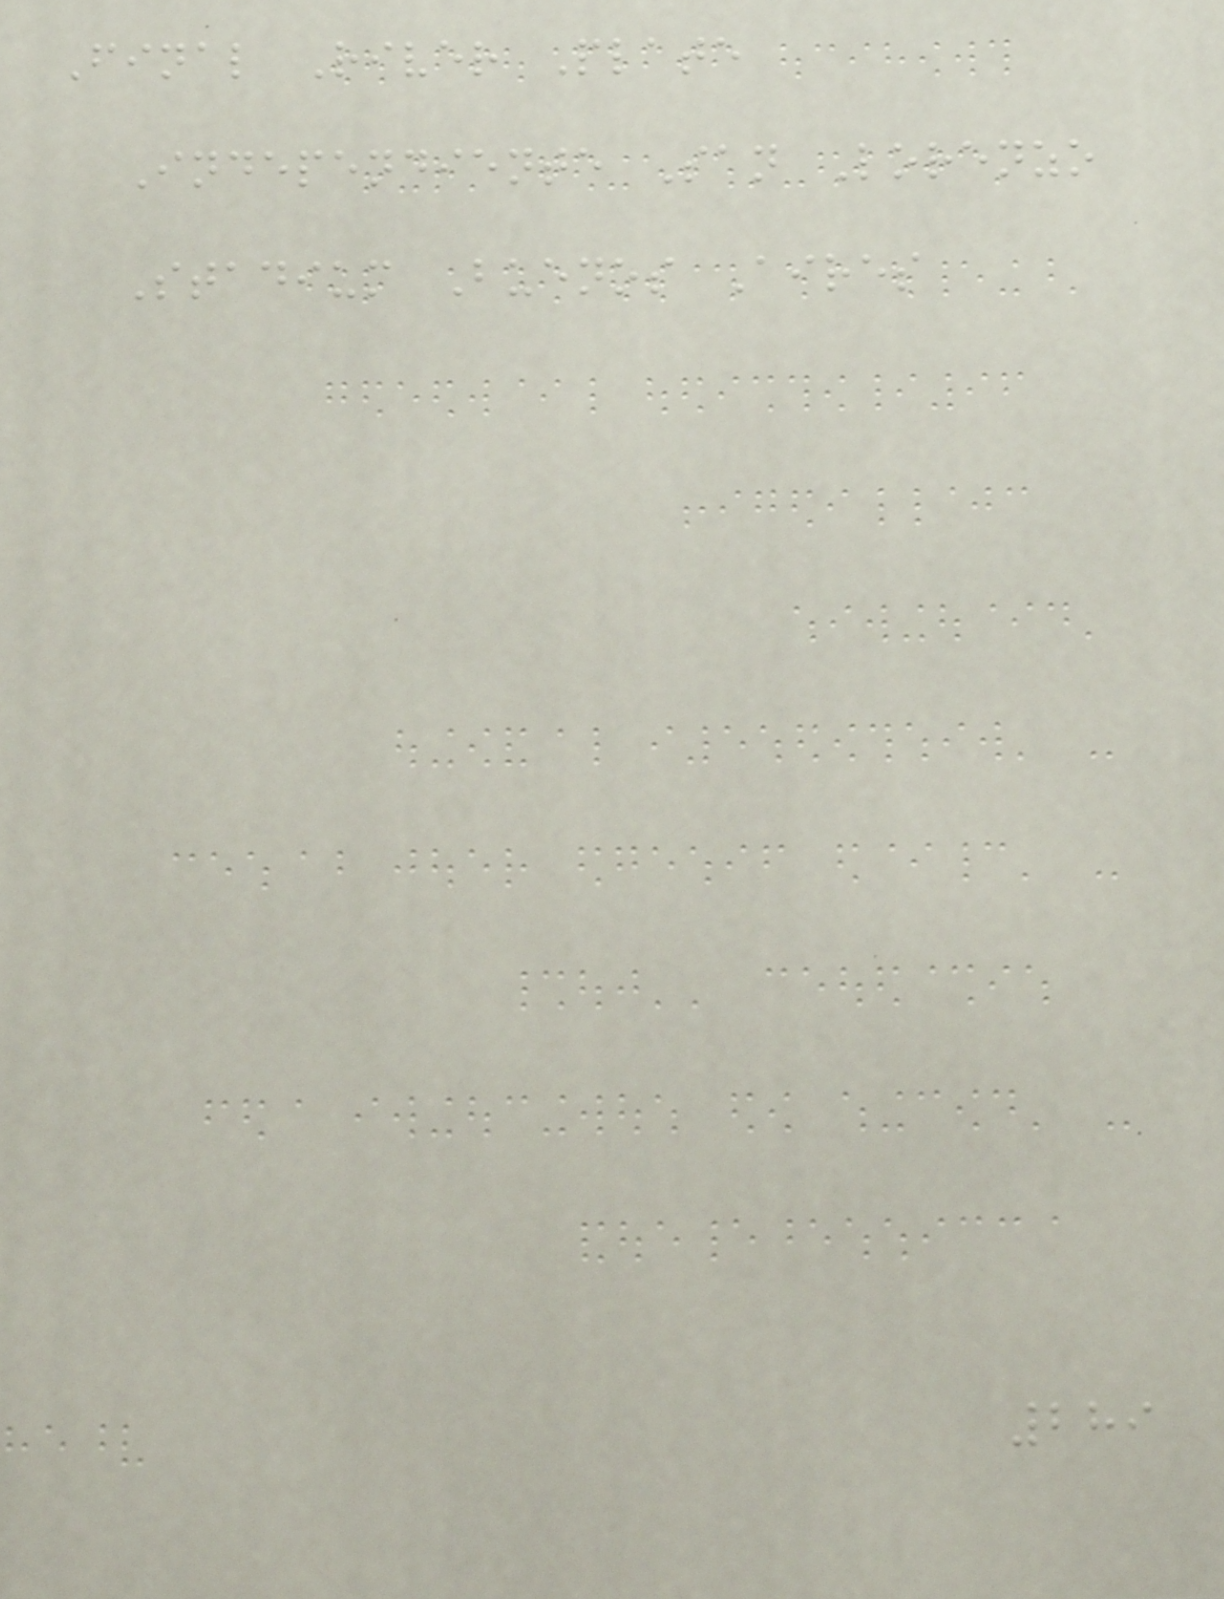Final River Plate
Independiente San Lorenzo
Stadium Buenos Aires
289
